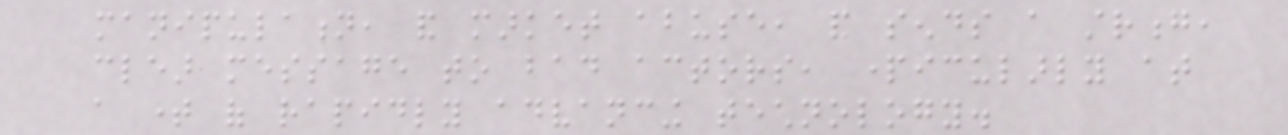manipulation, and market abuse, and sends a strong,
clear message to bad actors, particularly at
a time of rapidly advancing technology.
